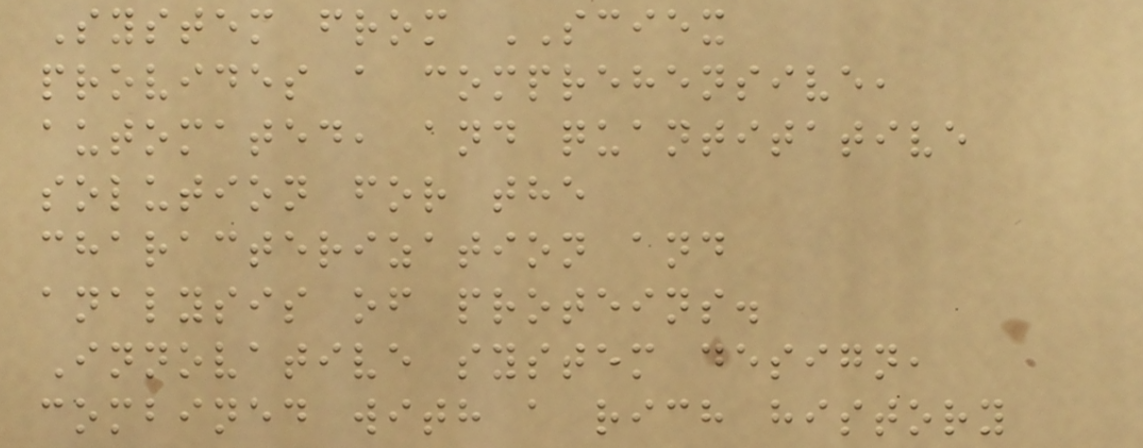System from SCIEX
provides a comprehensive,
automated, and quantitative
solution for the
characterization and
analysis of proteins.
Innovative system design,
combined with a rich history
